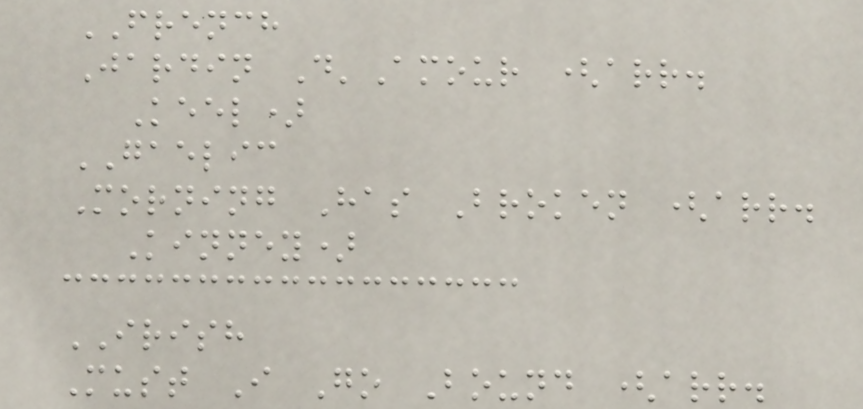FRENCH
Jardin D'Amour (arr.
Keel)
GAELIC
Morning Has Broken (arr.
Kinney)
IRISH
Must I Go Bound (arr.
